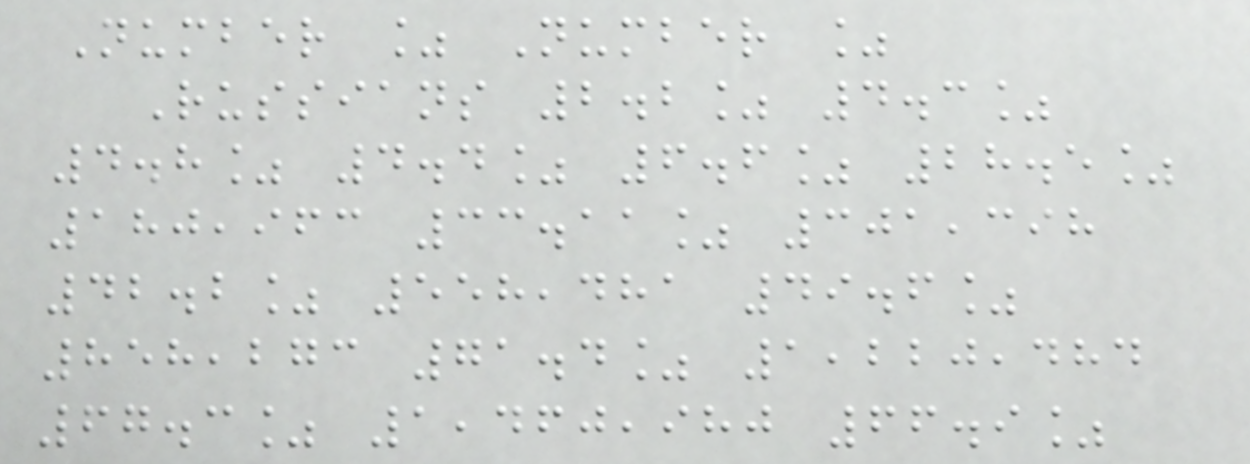Number % Number %
Russians 2.2% 4.3%
4.8% 4.4% 6.6% 28.5%
180,963 33.11% 301,398
42.2% 558,481 49.6%
858,273 71.4% 1,220,484
67.3% 1,460,980 66.9%
